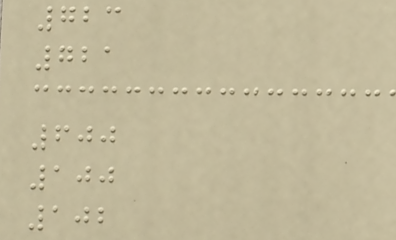723
721
600
100
102
